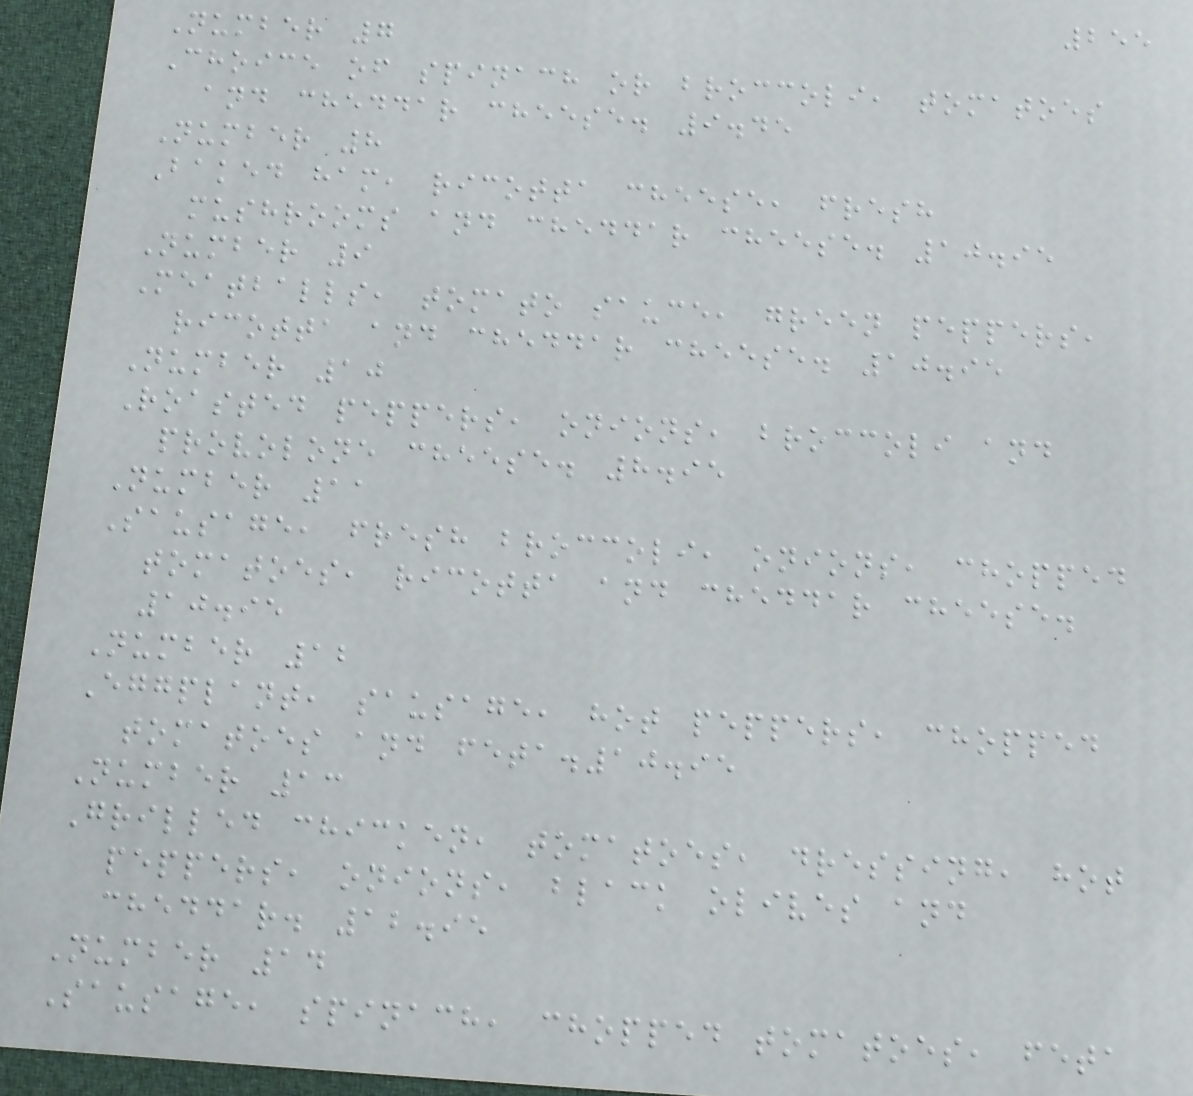255
Number 7
Choice of spinach or broccoli, tomatoes
and cheddar cheese. 9.45
Number 8
Baked ham, ricotta cheese, fresh
mushrooms and cheddar cheese. 10.95
Number 9
Meatballs, tomato sauce, green peppers,
ricotta and cheddar cheese. 10.95
Number 10
Roasted peppers, onions, broccoli and
provolone cheese. 8.95
Number 11
Sausage, fresh broccoli, onions, chopped
tomatoes, ricotta and cheddar cheese.
10.95
Number 12
Eggplant, sausage, hot peppers, chopped
tomatoes and feta.10.95
Number 13
Grilled chicken, tomatoes, dressing, hot
peppers, onions, black olives and
cheddar. 12.95
Number 14
Sausage, spinach, chopped tomatoes, feta
